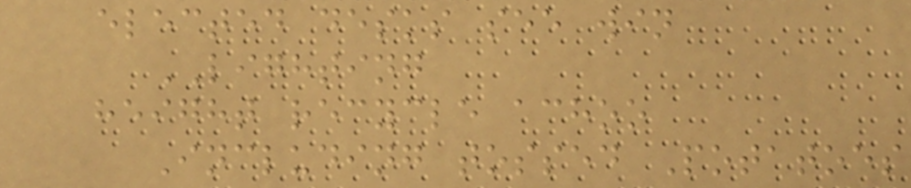elected desks see win
LIGHTING
height recycle achoo
Including tossed Potatoes
